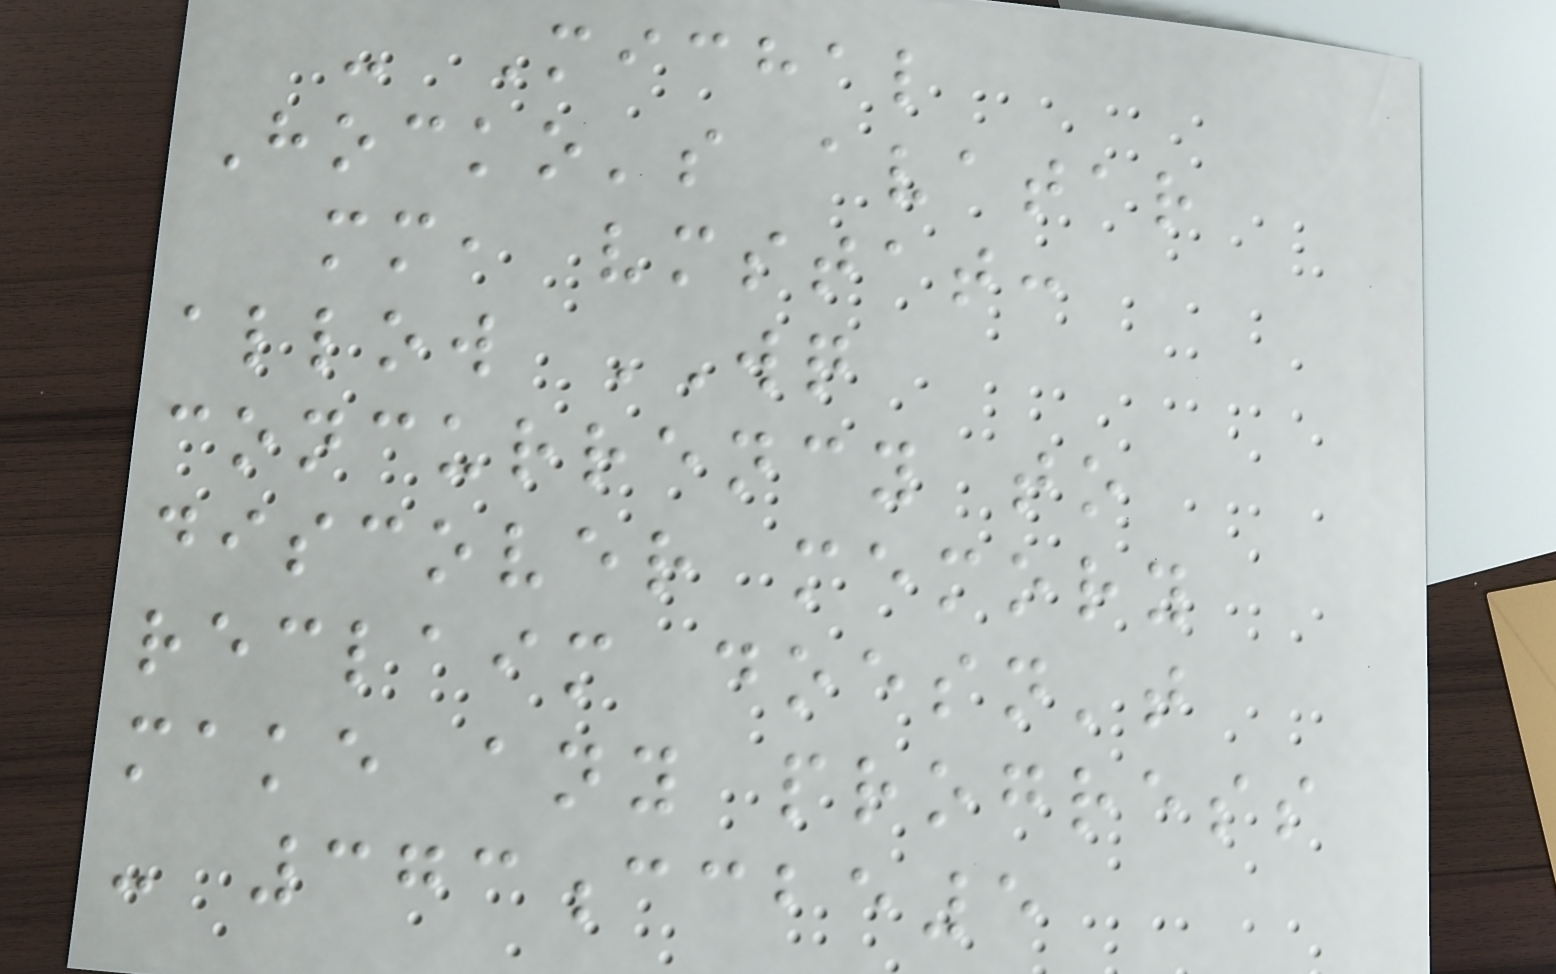- Michal
Hocko's avatar
mm, vmstat:
allow WQ
concurrency to
discover memory
reclaim doesn't
make any progress
- 373ccbe5
